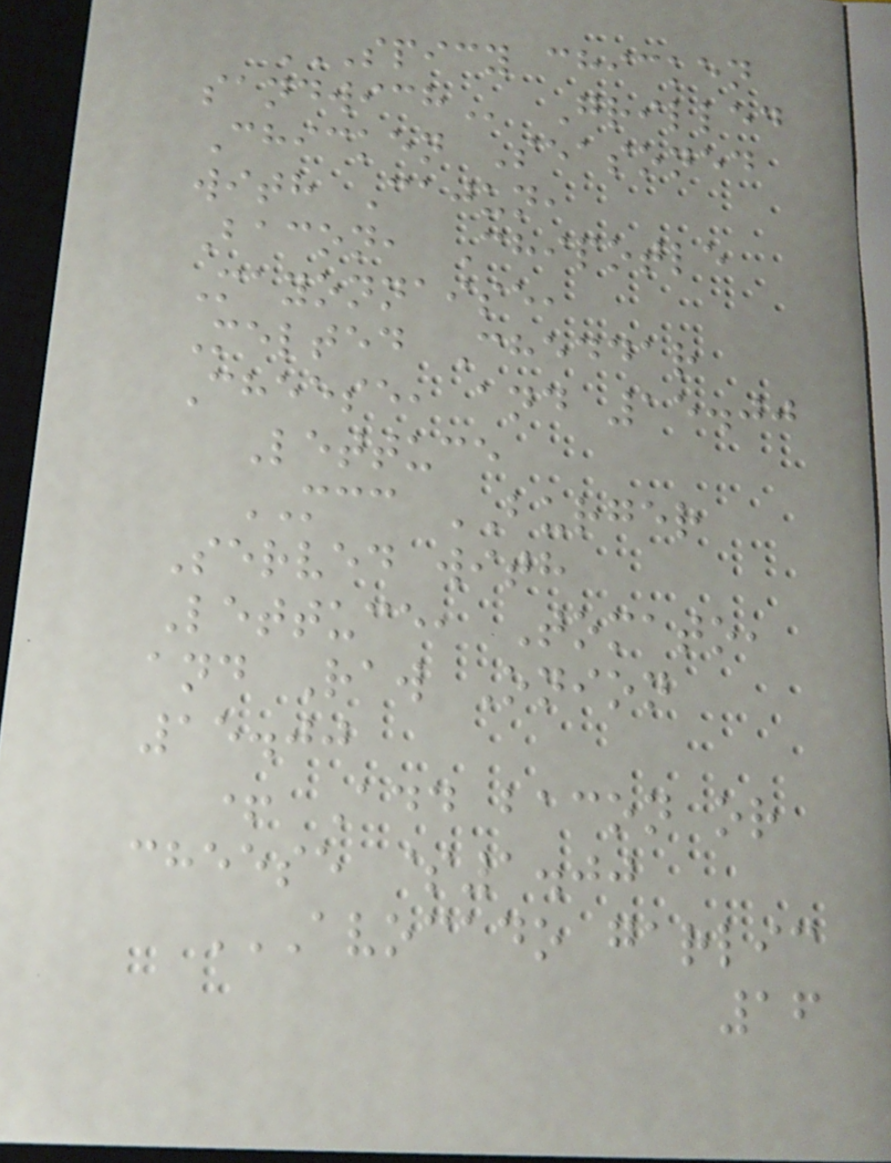SPICY CHICKEN
SANDWICH Grilled
Chicken Seasoned
with Cajun,
Bacon, Chipotle
Mayonnaise,
Melted Cheddar
Cheese, and 15.00
Lettuce
MCC BURGER
Served with
Lettuce, Tomato,
and Raw Onion
15.00
+ Add bacon or
cheese $1.00
AVOCADO GARLIC
16
